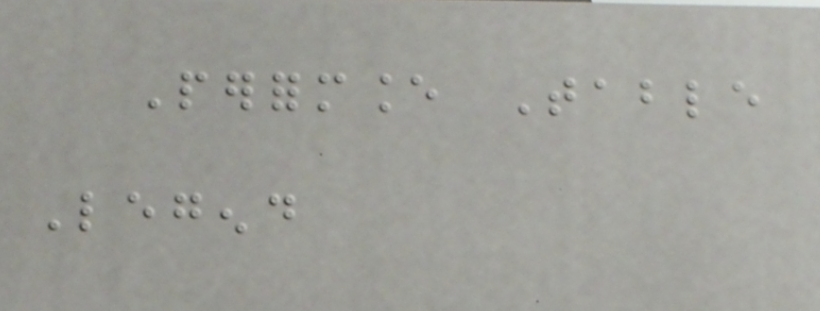Performance Table
Legend
